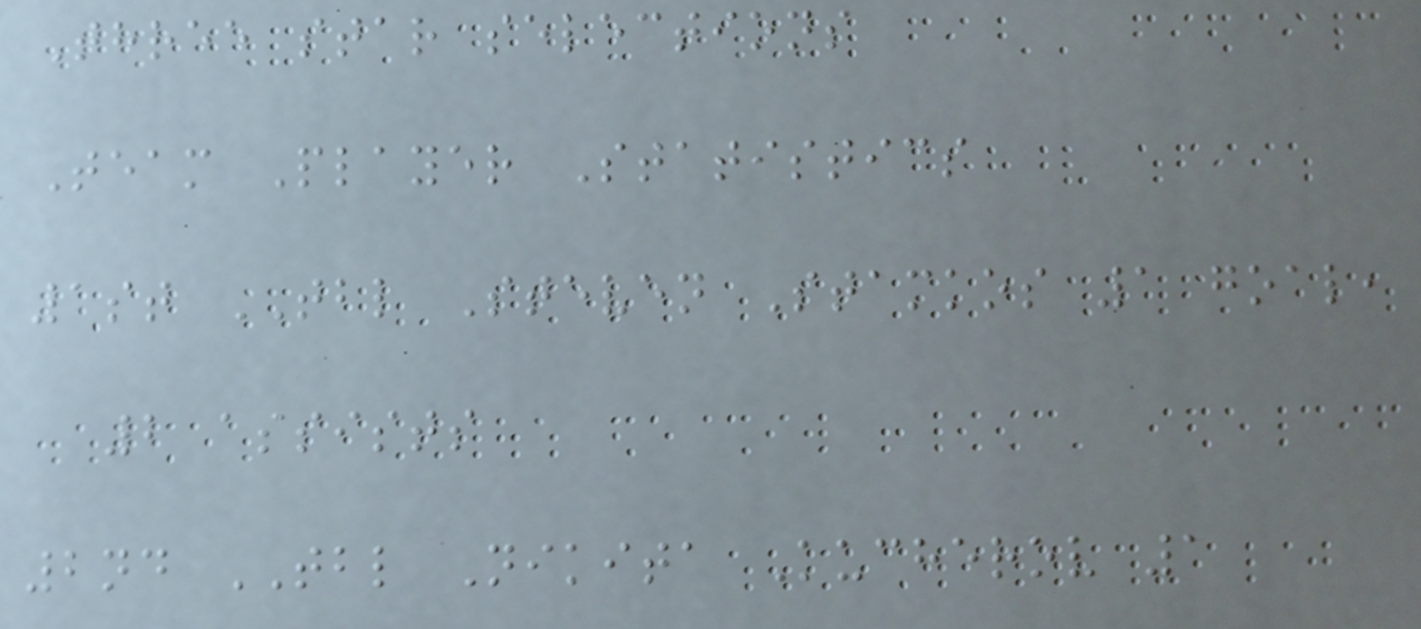Three star selections
Team Player Statistics
1st TBL Steven Stamkos 1 goal,
2 assists
2nd TBL Nikita Kucherov 1
